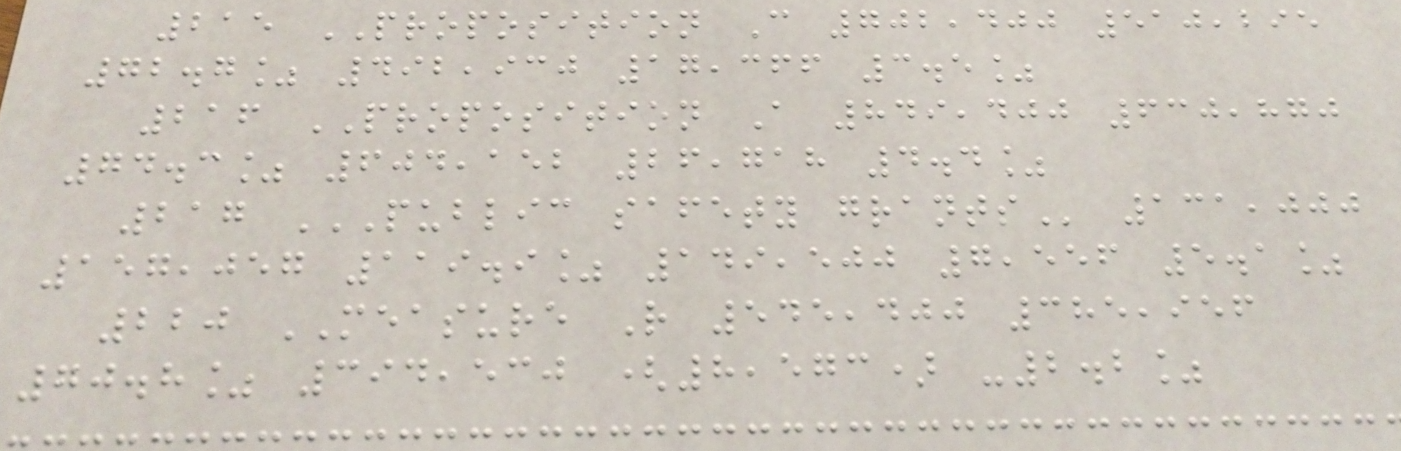215 PROPOSITION C 702,400 510,295
72.7% 492,930 17,366 3.5%
216 PROPOSITION A 849,400 630,870
74.3% 604,152 26,718 4.4%
217 PUBLIC SAFETY GRANTS 131,000
157,057 119.9% 149,500 7,556 5.1%
220 MEASURE R 545,400 385,956
70.8% 394,530 (8,573) -2.2%
